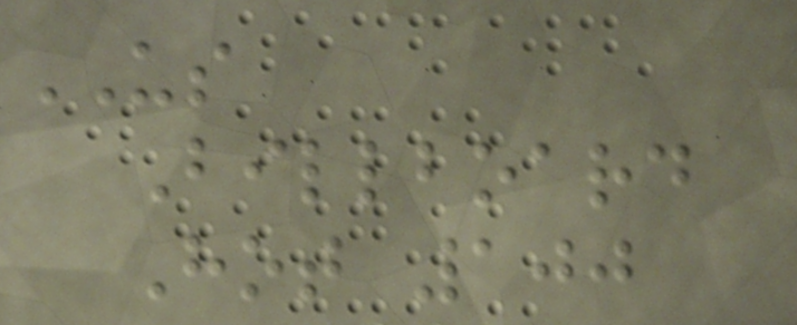US
Billboard
Hot 100
